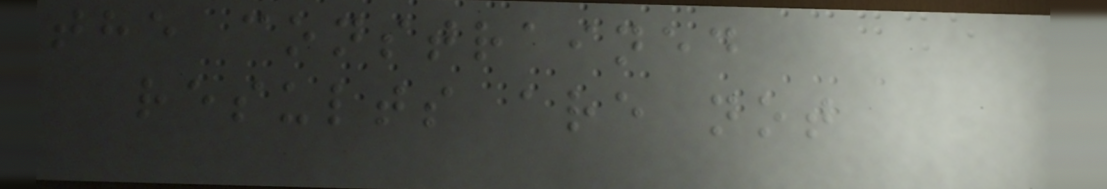the constrained
results are not
